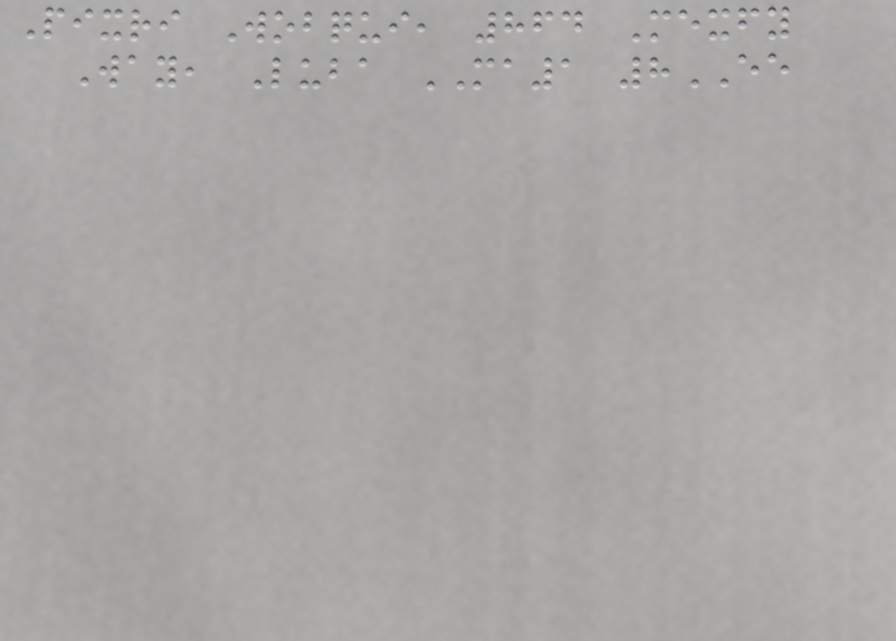Pixri Wobqui, 864 Mexfy
Way, Luba MA1 8EE
